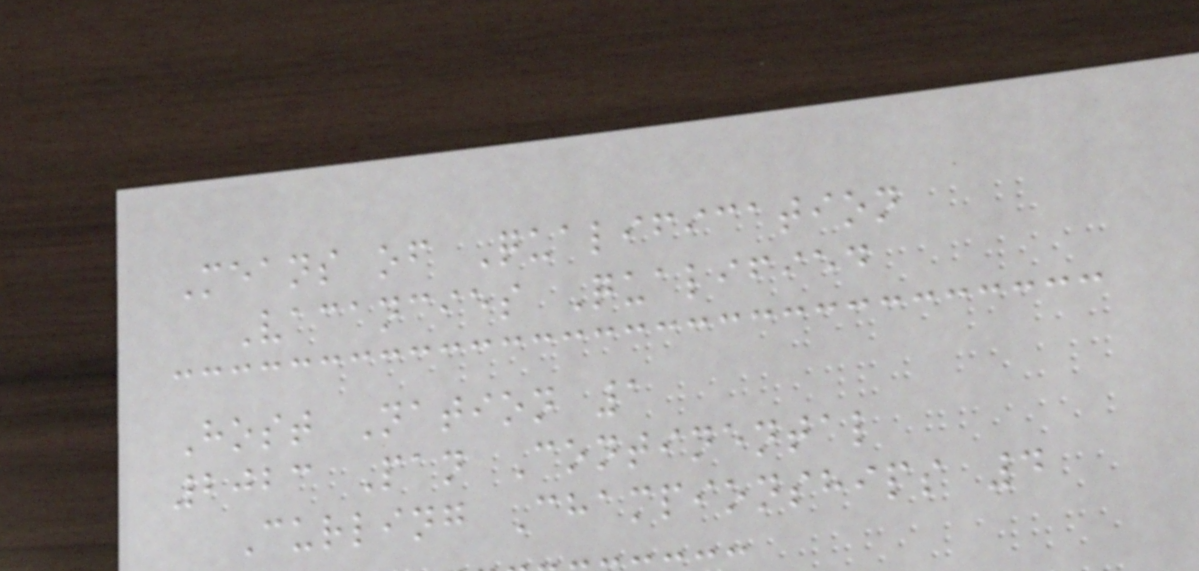Means of Qualification
Vacancies Qualified
Host Nation 1
2023 Pan Continental
Curling Championships 4
